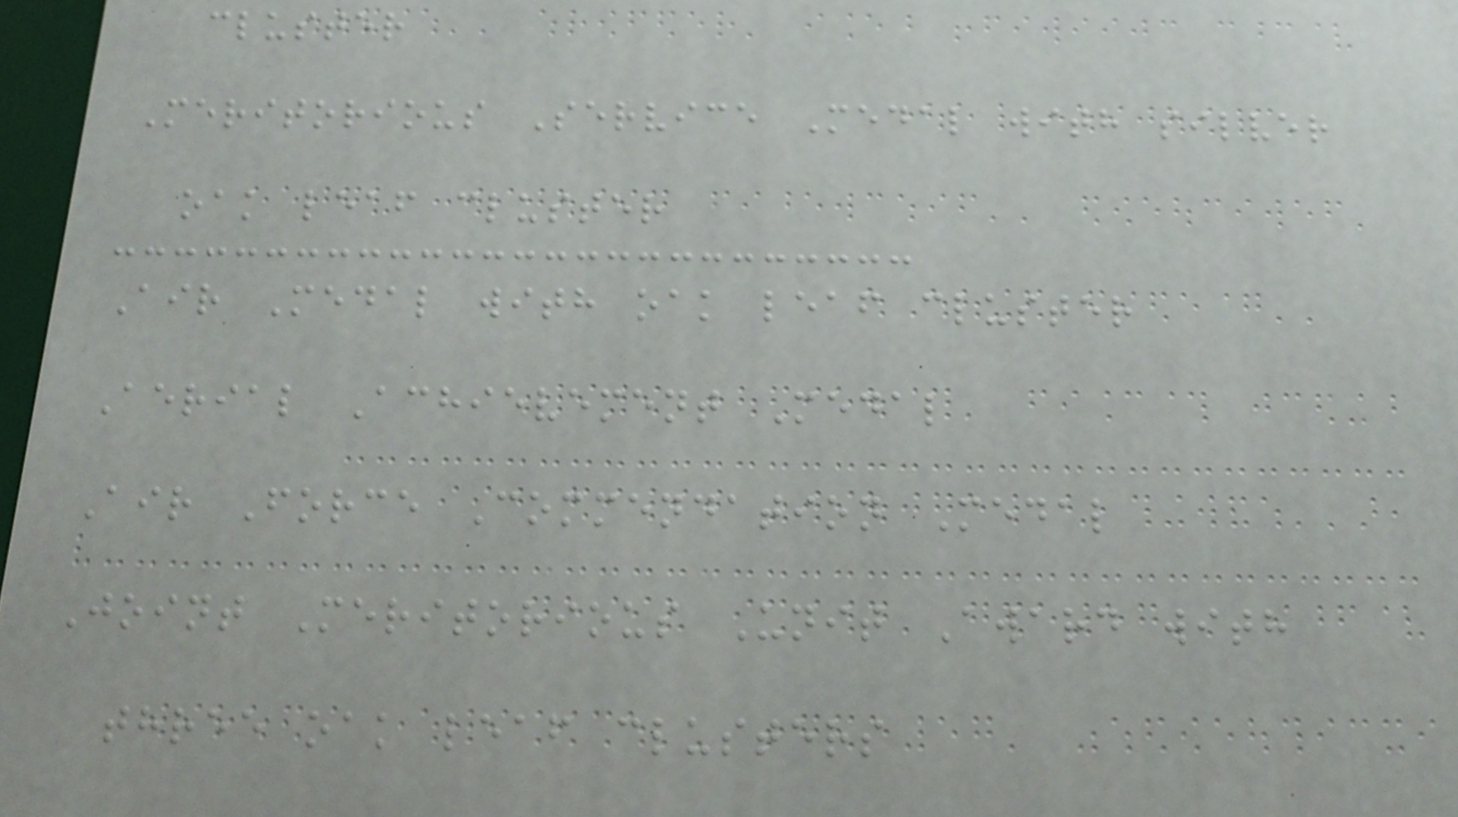cluster
Meritorious Service Medal with silver
oak leaf cluster
Air Medal with oak leaf cluster
Aerial Achievement Medal
Air Force Commendation Medal
Joint Meritorious Unit Award with
three oak leaf clusters
